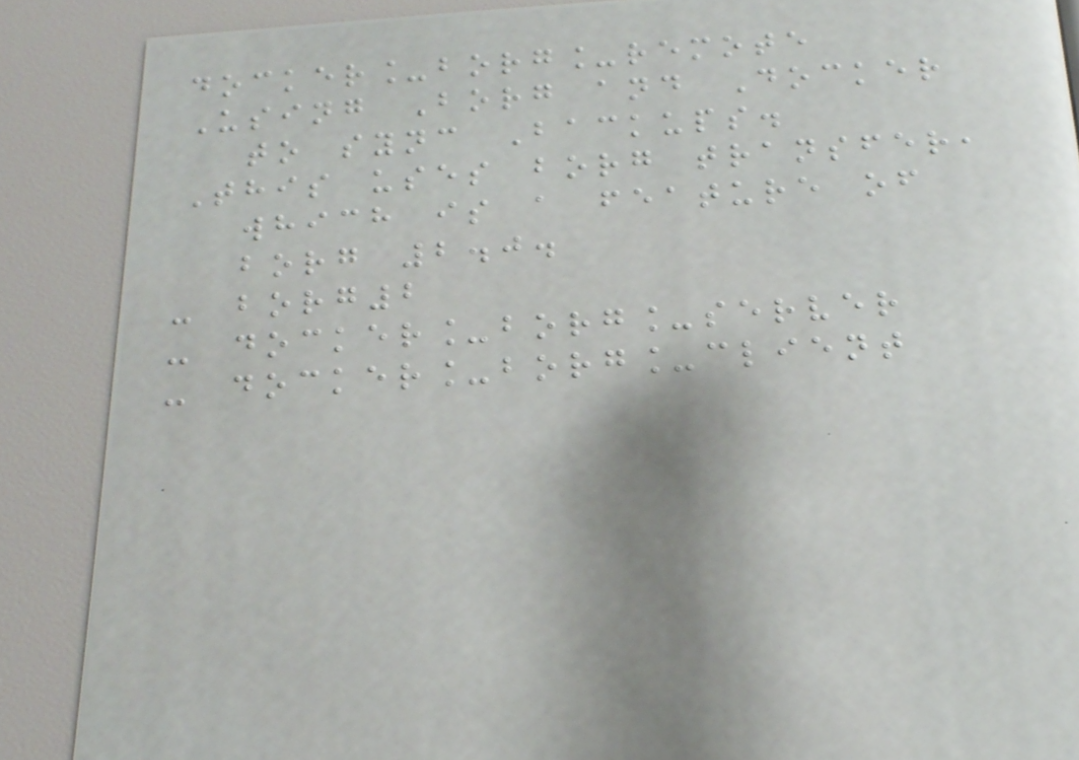docker_borg_remote
Using Borg and Docker
to sync Backups.
This uses borg transfer,
which is a feature of
borg 2.0.
- borg2
- docker_borg_server
- docker_borg_client
